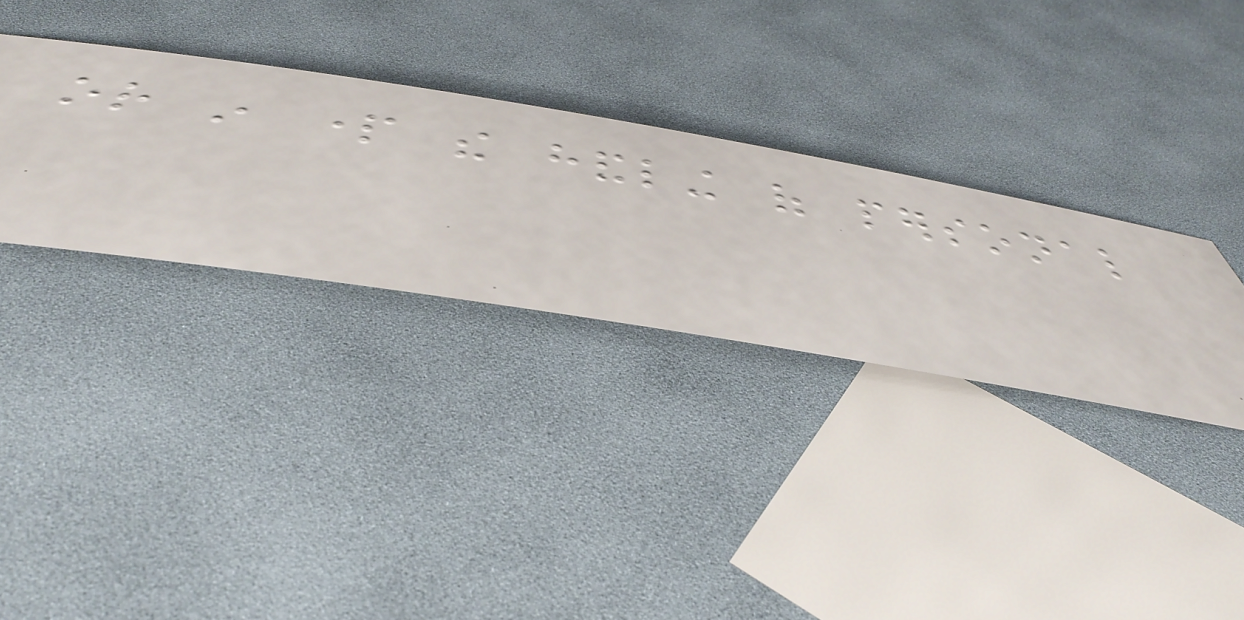or in part the handling of personal
